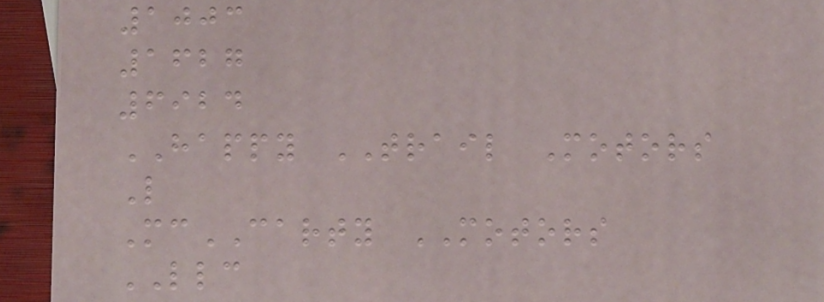1003
1627
6924
HAPPY TRAIL Motors
L
McCARTY MOTORS
LLC
